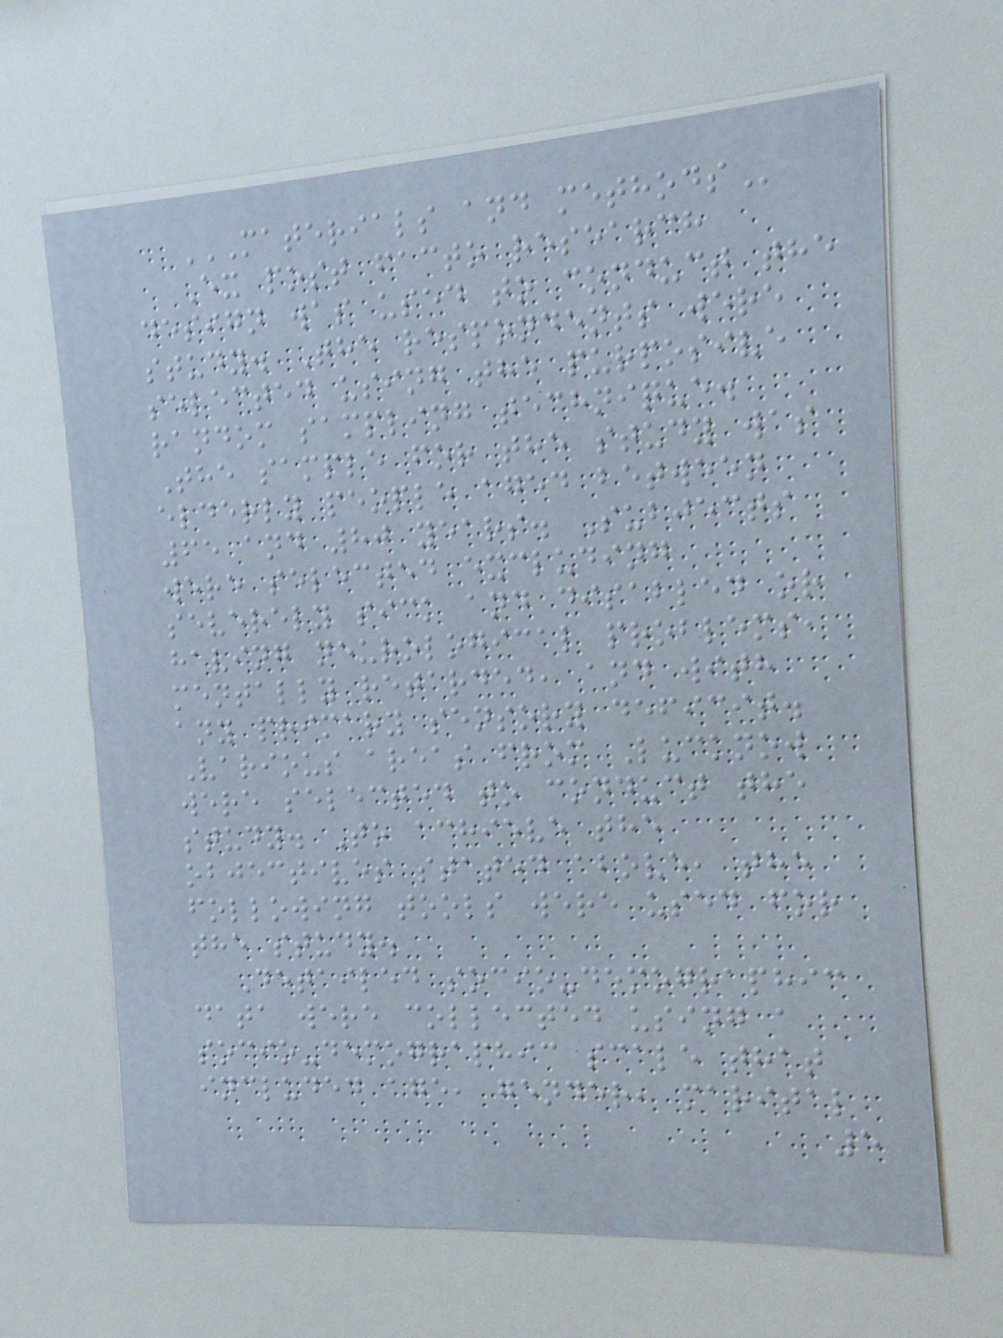MATERIALS AND METHODS
Ex post facto research
design was used to conduct the
study. The respondents were
selected using the purposive
random sampling technique.
The sample for the study was
elderly people aged between
65 and 80 years. Subjects
were selected excluding
severely sick and disabled or
having neurological problems,
mentally retarded, and with
any primary sensory deficit.
Various areas from Lucknow
were selected to conduct the
study. To achieve the
objectives stated above, the
following tools were used for
the study.
Detailed socio-demographic
data were collected using a
socio-demographic scale that
included age, gender, marital
5
